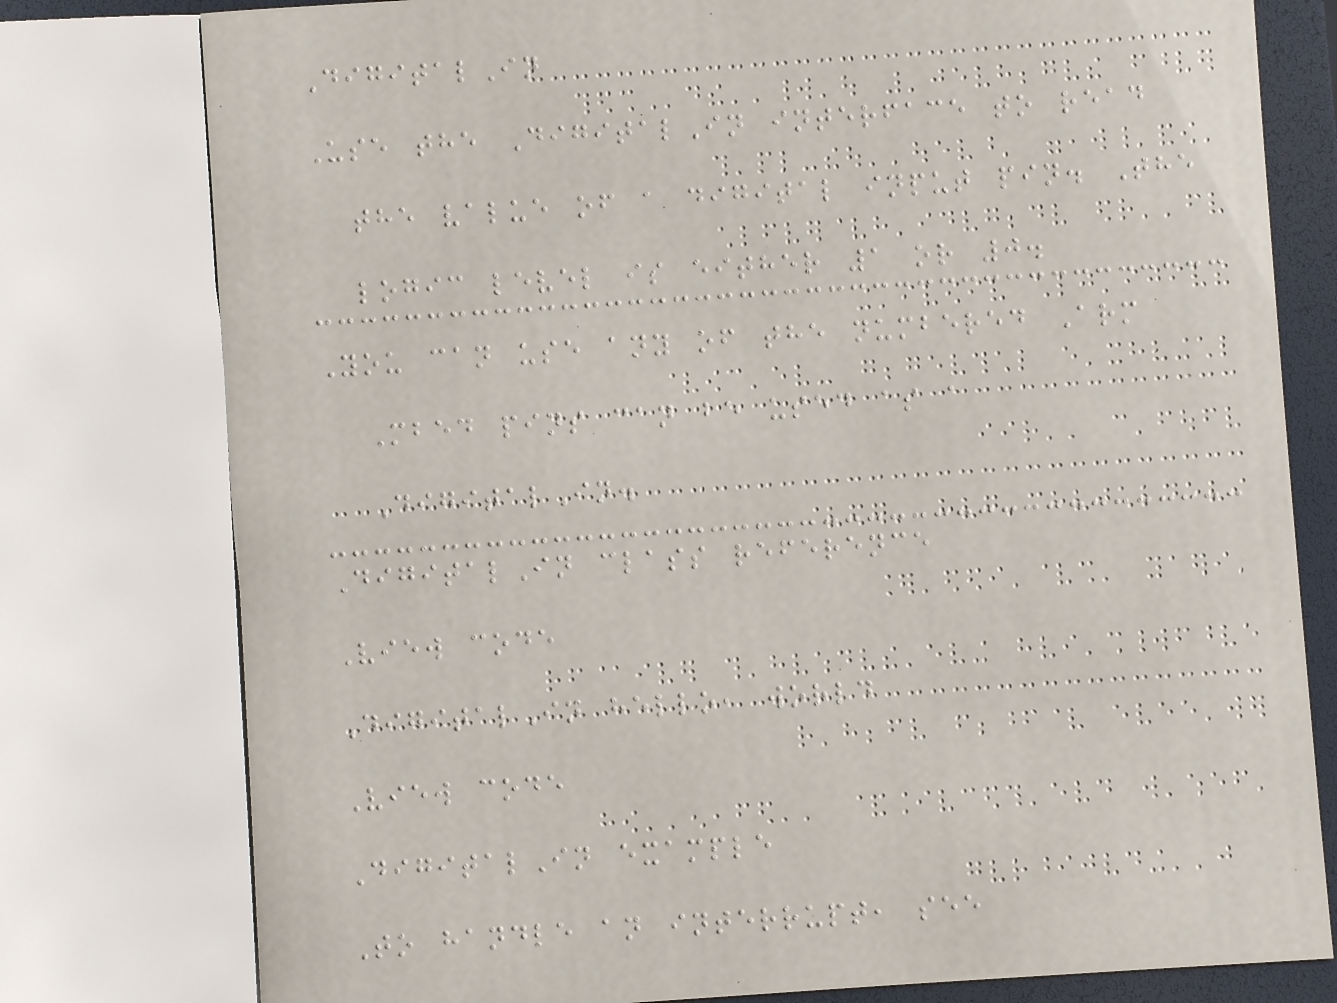DigitalIn
Use the DigitalIn interface to read
the value of a digital input pin. The
logic level is either 1 or 0.
You can use any of the numbered Arm
Mbed pins can be used as a
DigitalIn.
DigitalIn class reference
View code
DigitalIn hello, world
View code
DigitalIn example
To handle an interrupt, see
